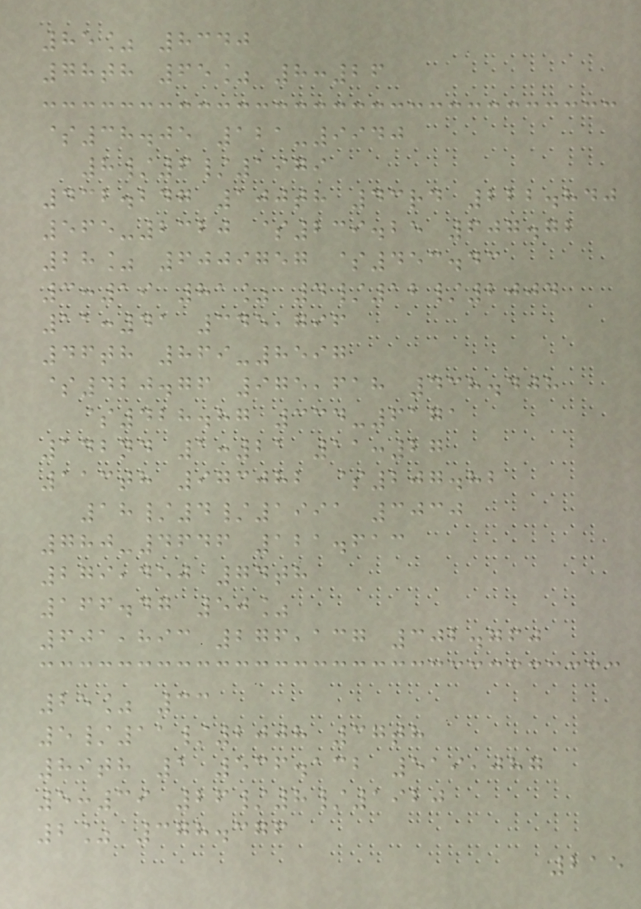85% 8340
78th 65% 8:26
$38.05 121-9940
8/6/1979
432.247 100th 43rd 222.840
565-2320 $239.25 607.72
28% 6009757 $453.43
3:19 81% 4/12/2004
11:41 345,796
46th 869-8597
$420.76 975,618 438.408
$428.87 334-6171
142nd 1:21 11:27
113th 973082 $207.82
18/4/1991 3030
780-4646 121.613
279,450 74th
166.47 50%
601,893 276,137 302.760
25% 33
5/11/2008 37th
89th 1 536.132 519,087
5:39 26/8/1920
2% 378.376
215
